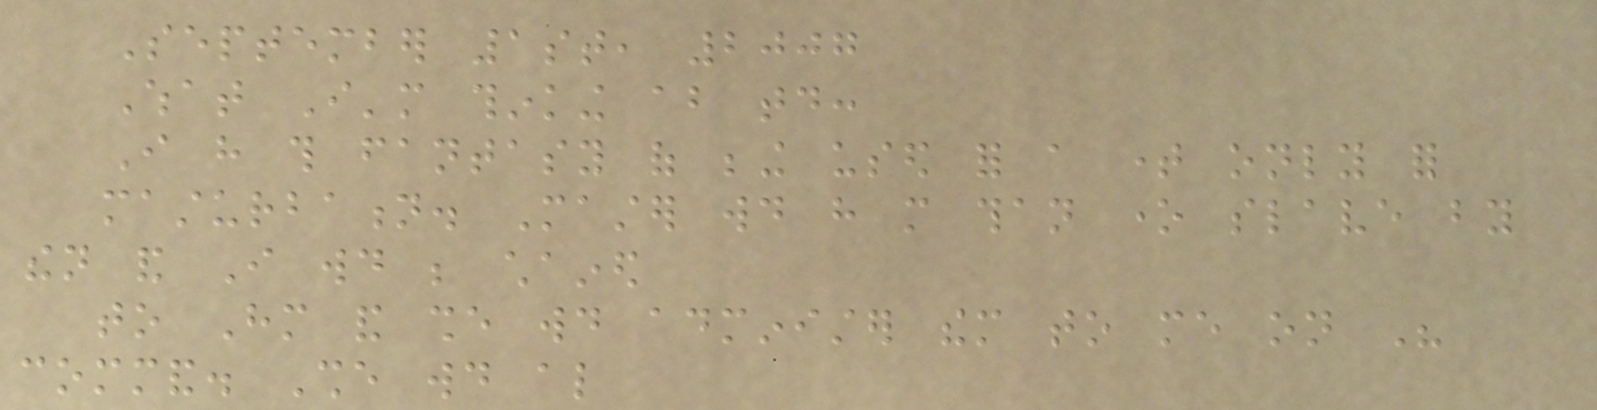September 1st, 2007
What I'm thinking about today:
I have this fantasy of being used for a time only for
masturbation. Master would have more than one slave by
then and I would be chained
to Him and she would administer them to me on His
command. She would also
